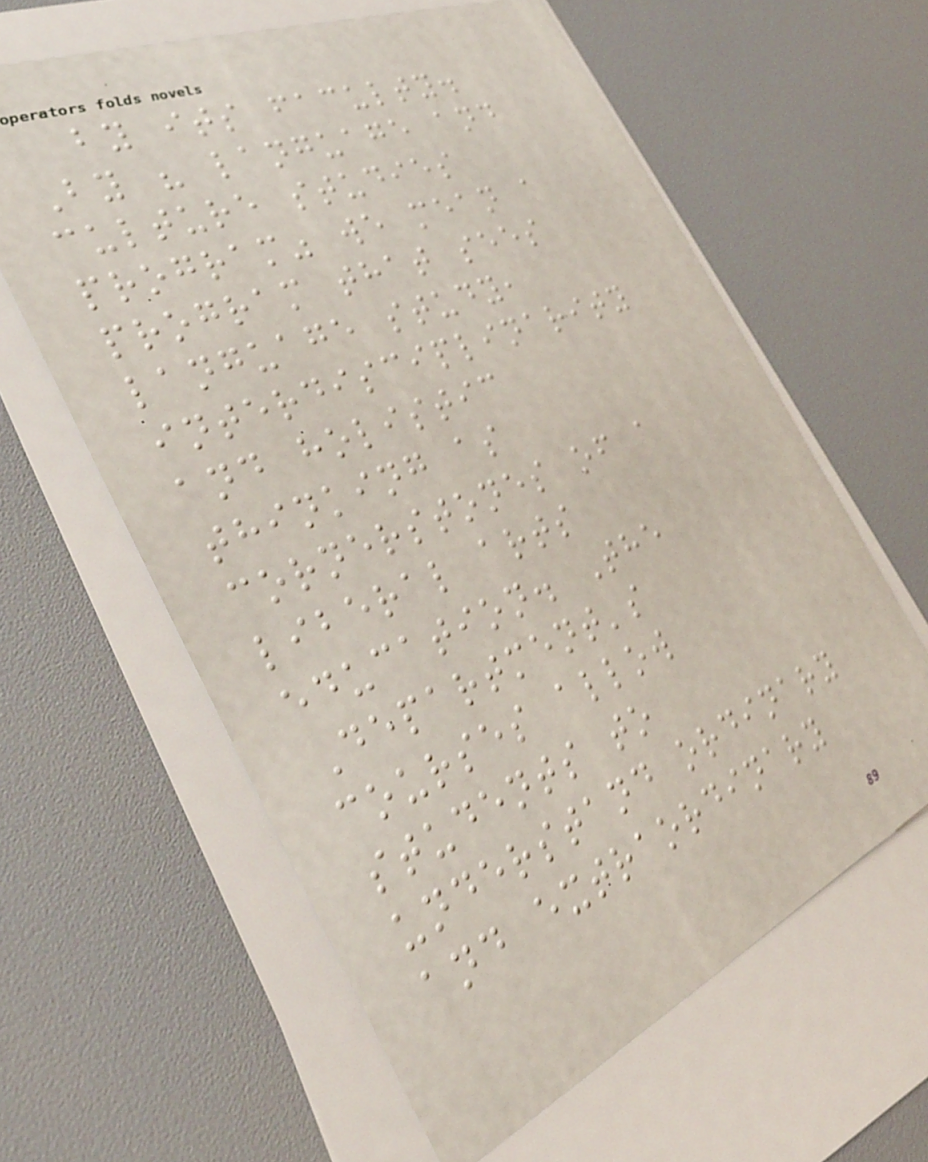by its faculty.
By " language and
culture studies
program" we mean a
program that sees
language study,
interdisciplinarity
and holistic
thinking as
cornerstones of a
liberal arts
education. The
Department's
courses allow
students to
understand ordinary
and extraordinary
